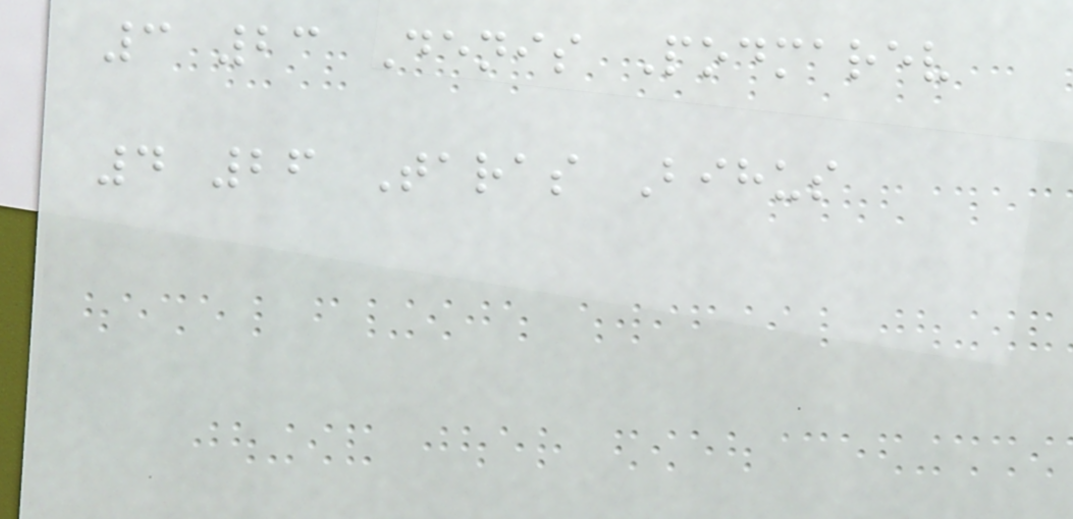3 23 Denis Podmarev
4 26 Taras Bihus
